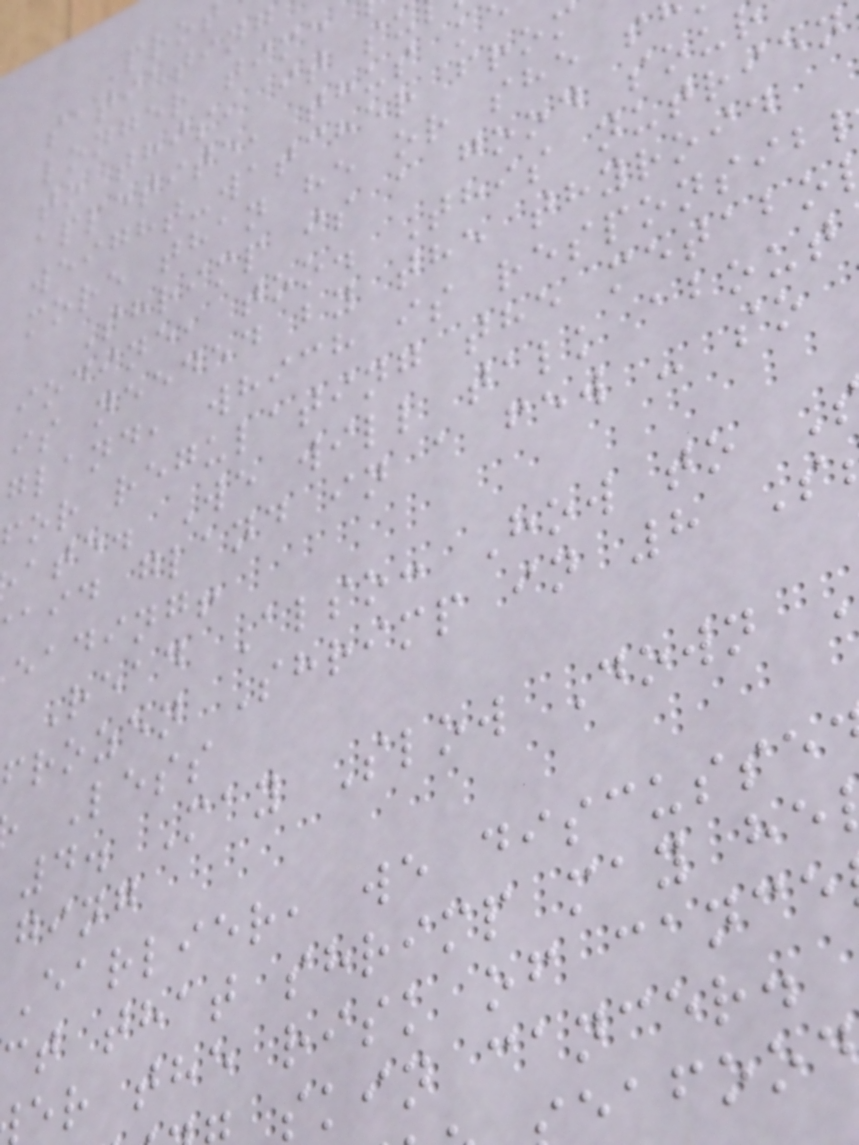satiating
longer time
to this, it su
appetite, thus k
weight-watcher from
more than he or she s
Shrimp is a good sour
iodine, too. This nutrien
is needed by the thyroid
gland, which is responsib
or regulating the metabo
ate. We will talk about
aid gland in a few - so
eading!
Read Also: How to
frozen Shrimp in 8 S
Less
4. May Slow Down
ging
Earlier, we discusse
ct that shrimp may he
er the risk of cance
skin cancer.
